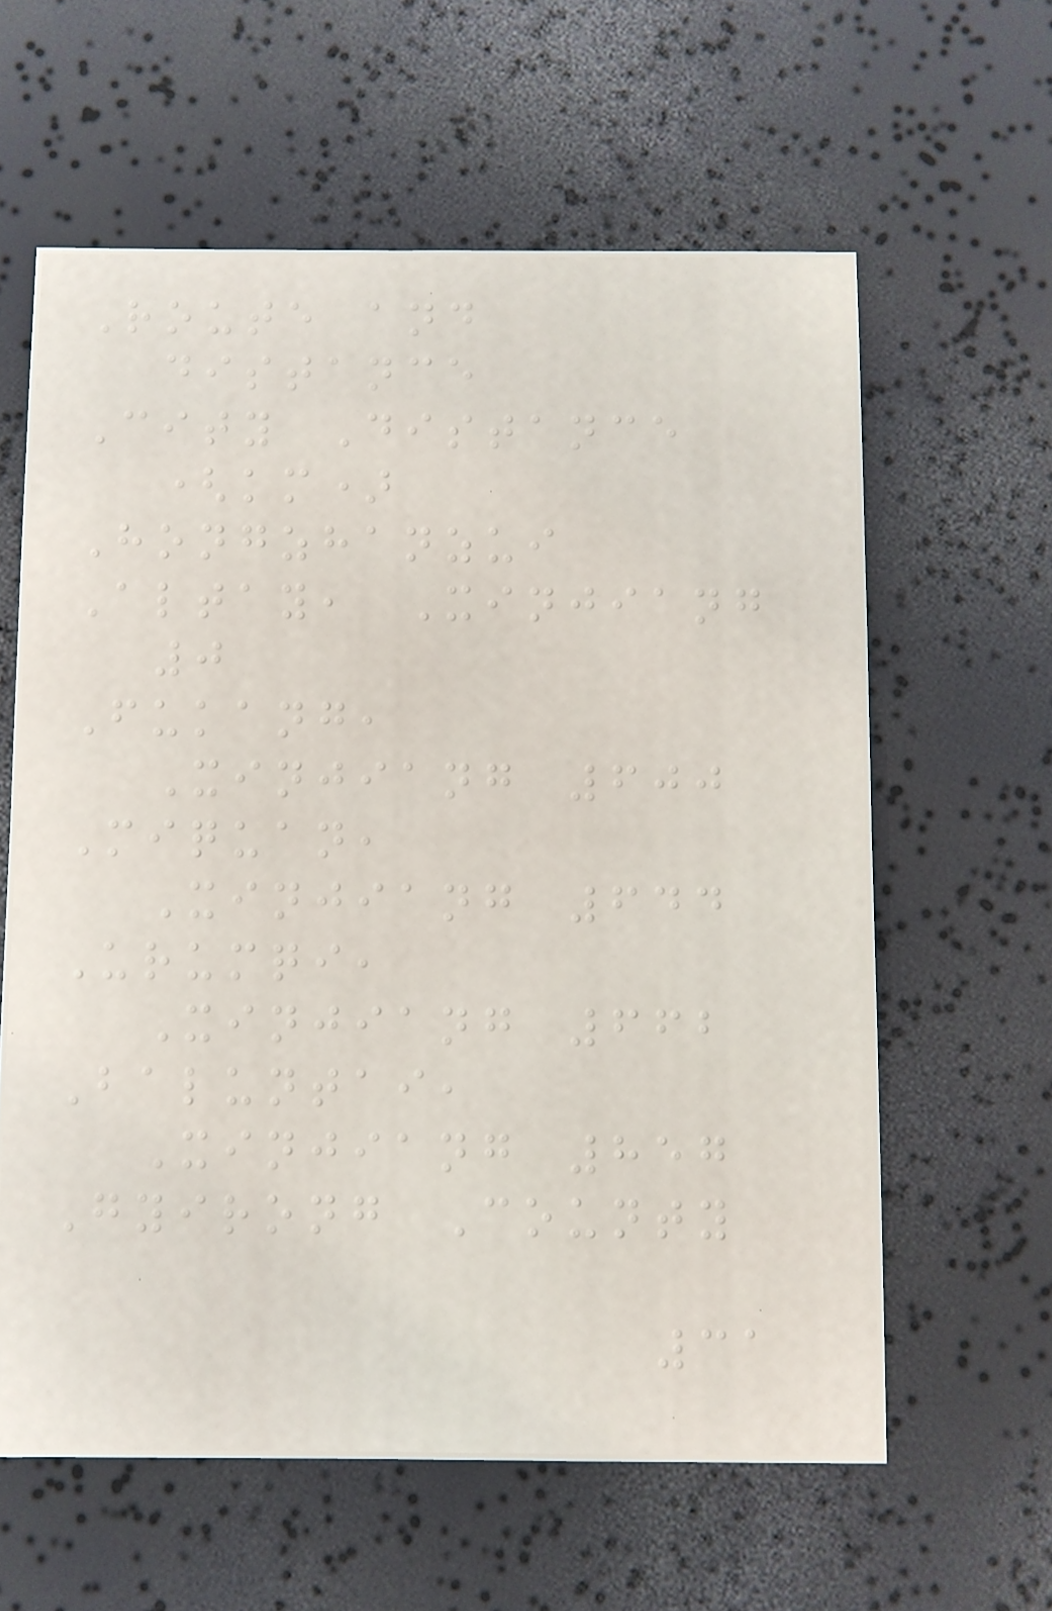Route and
distance
City Distance
(km)
Hongzhanzui
Altay, Xinjiang
0
Fukang,
Xinjiang 600
Miquan,
Xinjiang 644
Urumqi,
Xinjiang 662
Baluntai,
Xinjiang 857
Gyirong County
31
